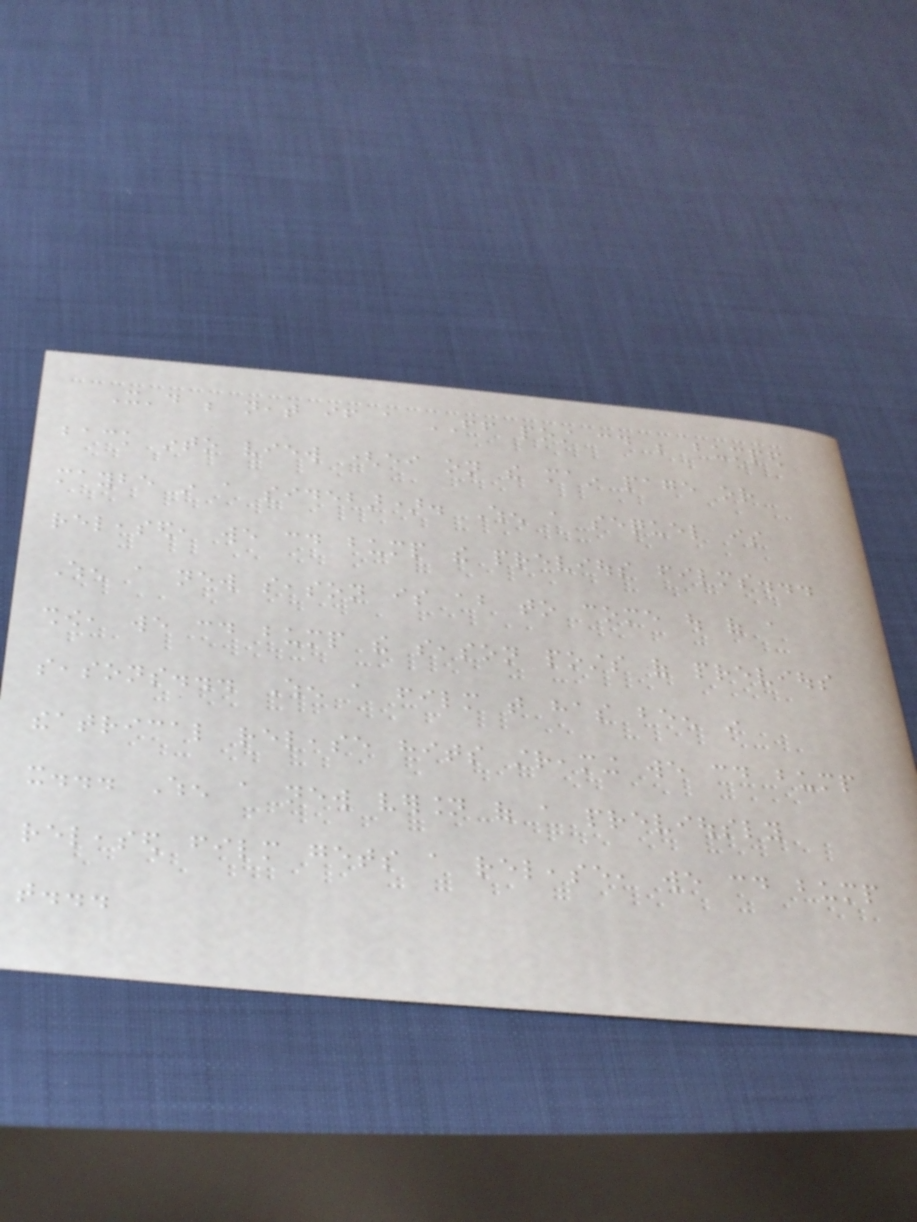It'd be neat if a FF post could be bumped
back into view (either on the main page or
maybe in a sidebar). When a sequel is
released, we could bump the previous films...
When a new season is about to come out of a
show, we could bump the season posts of previous
seasons... When a film that has been in
theatrical release hits streaming we could bump
it... When a new version of a previously
released film gets a release, we could bump
that...
